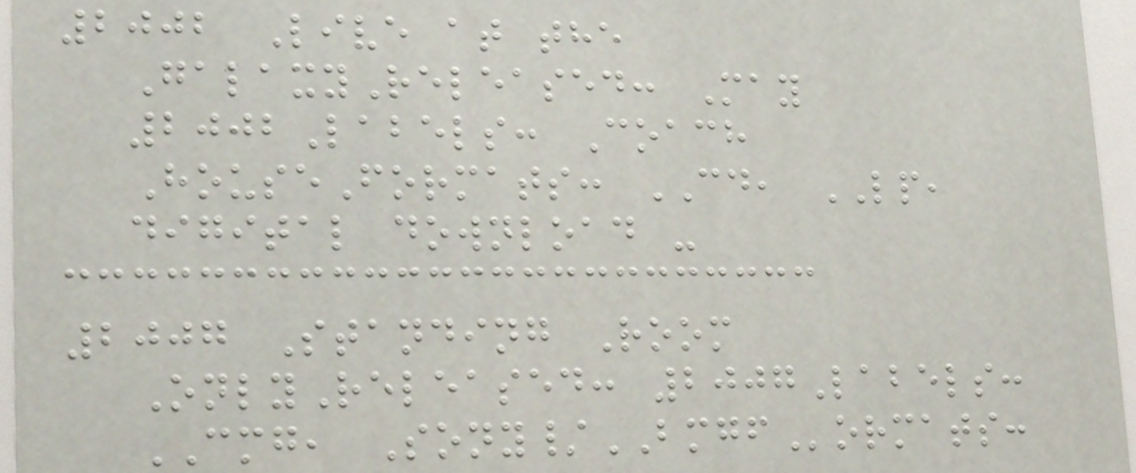2002 Live at the
GalaxyReleased: May
2002Labels: Coach
HouseFormats: CD, LP,
digital download -
2007 Standing Room
OnlyReleased: 2007Labels:
CMG, Sony/BMGFormats:
